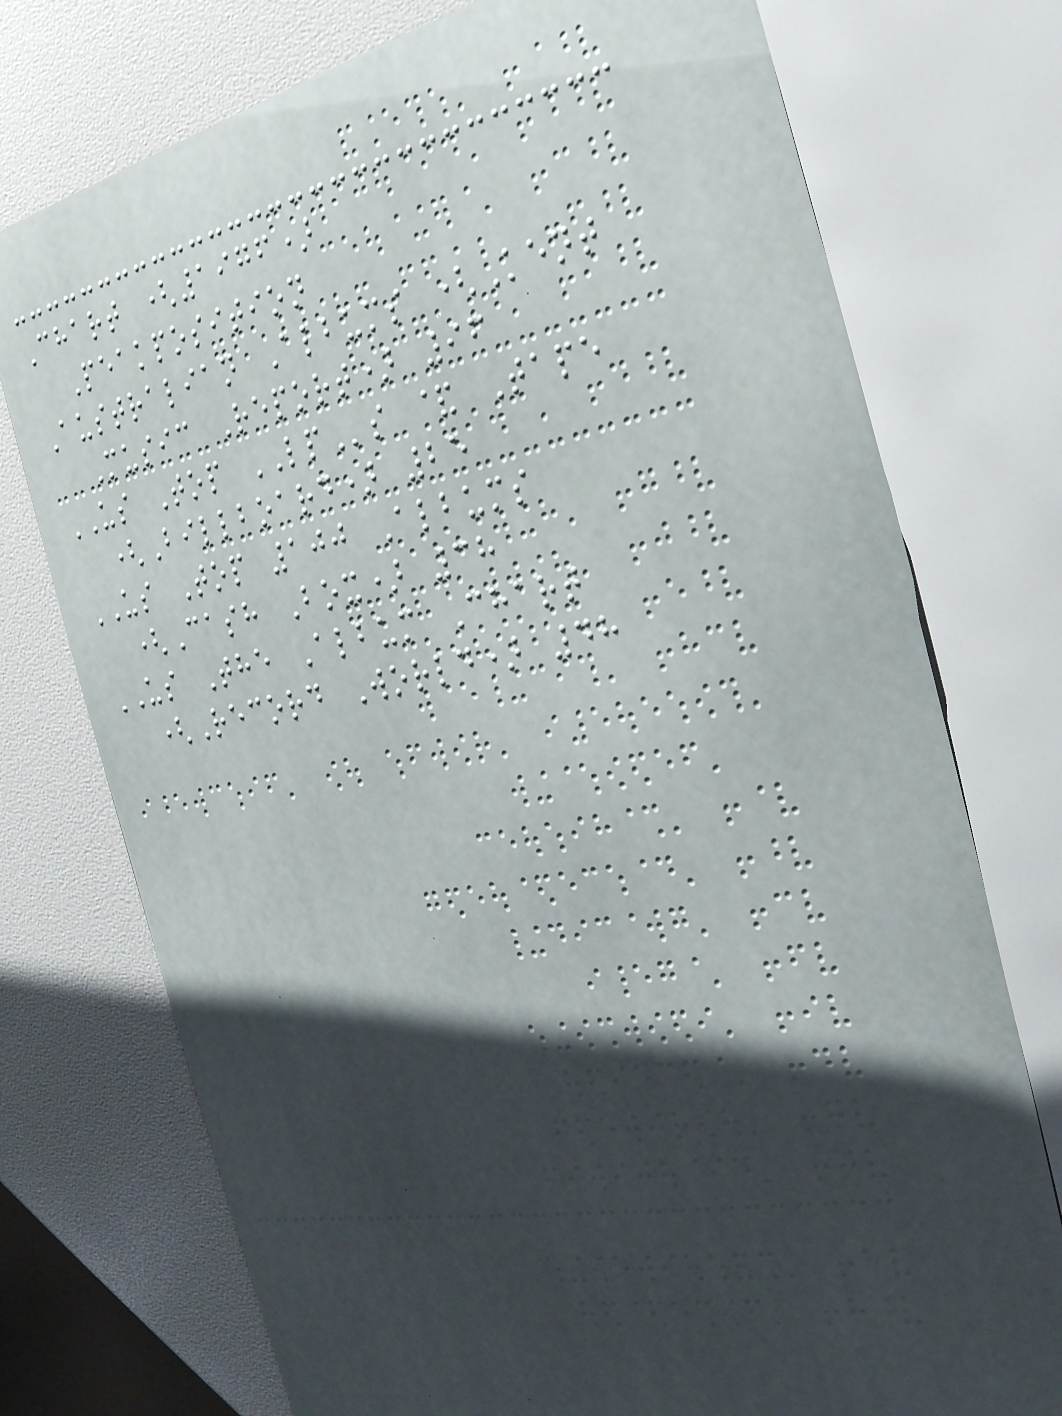Chart (1976)
Peakposition
Australian Albums (Kent
Music Report) 96
US Top LPs & Tape
(Billboard) 25
US Top 100 Albums
(Cash Box) 38
US The Album Chart
(Record World) 48
